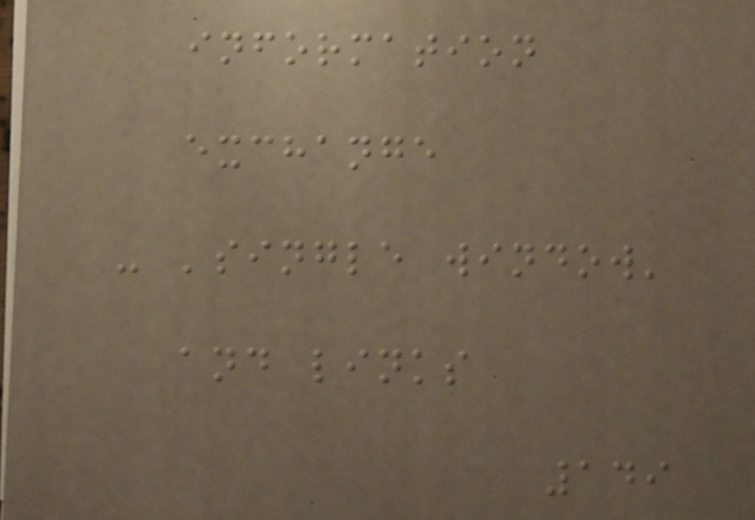information
exchange
- 'single window'
and links
149
